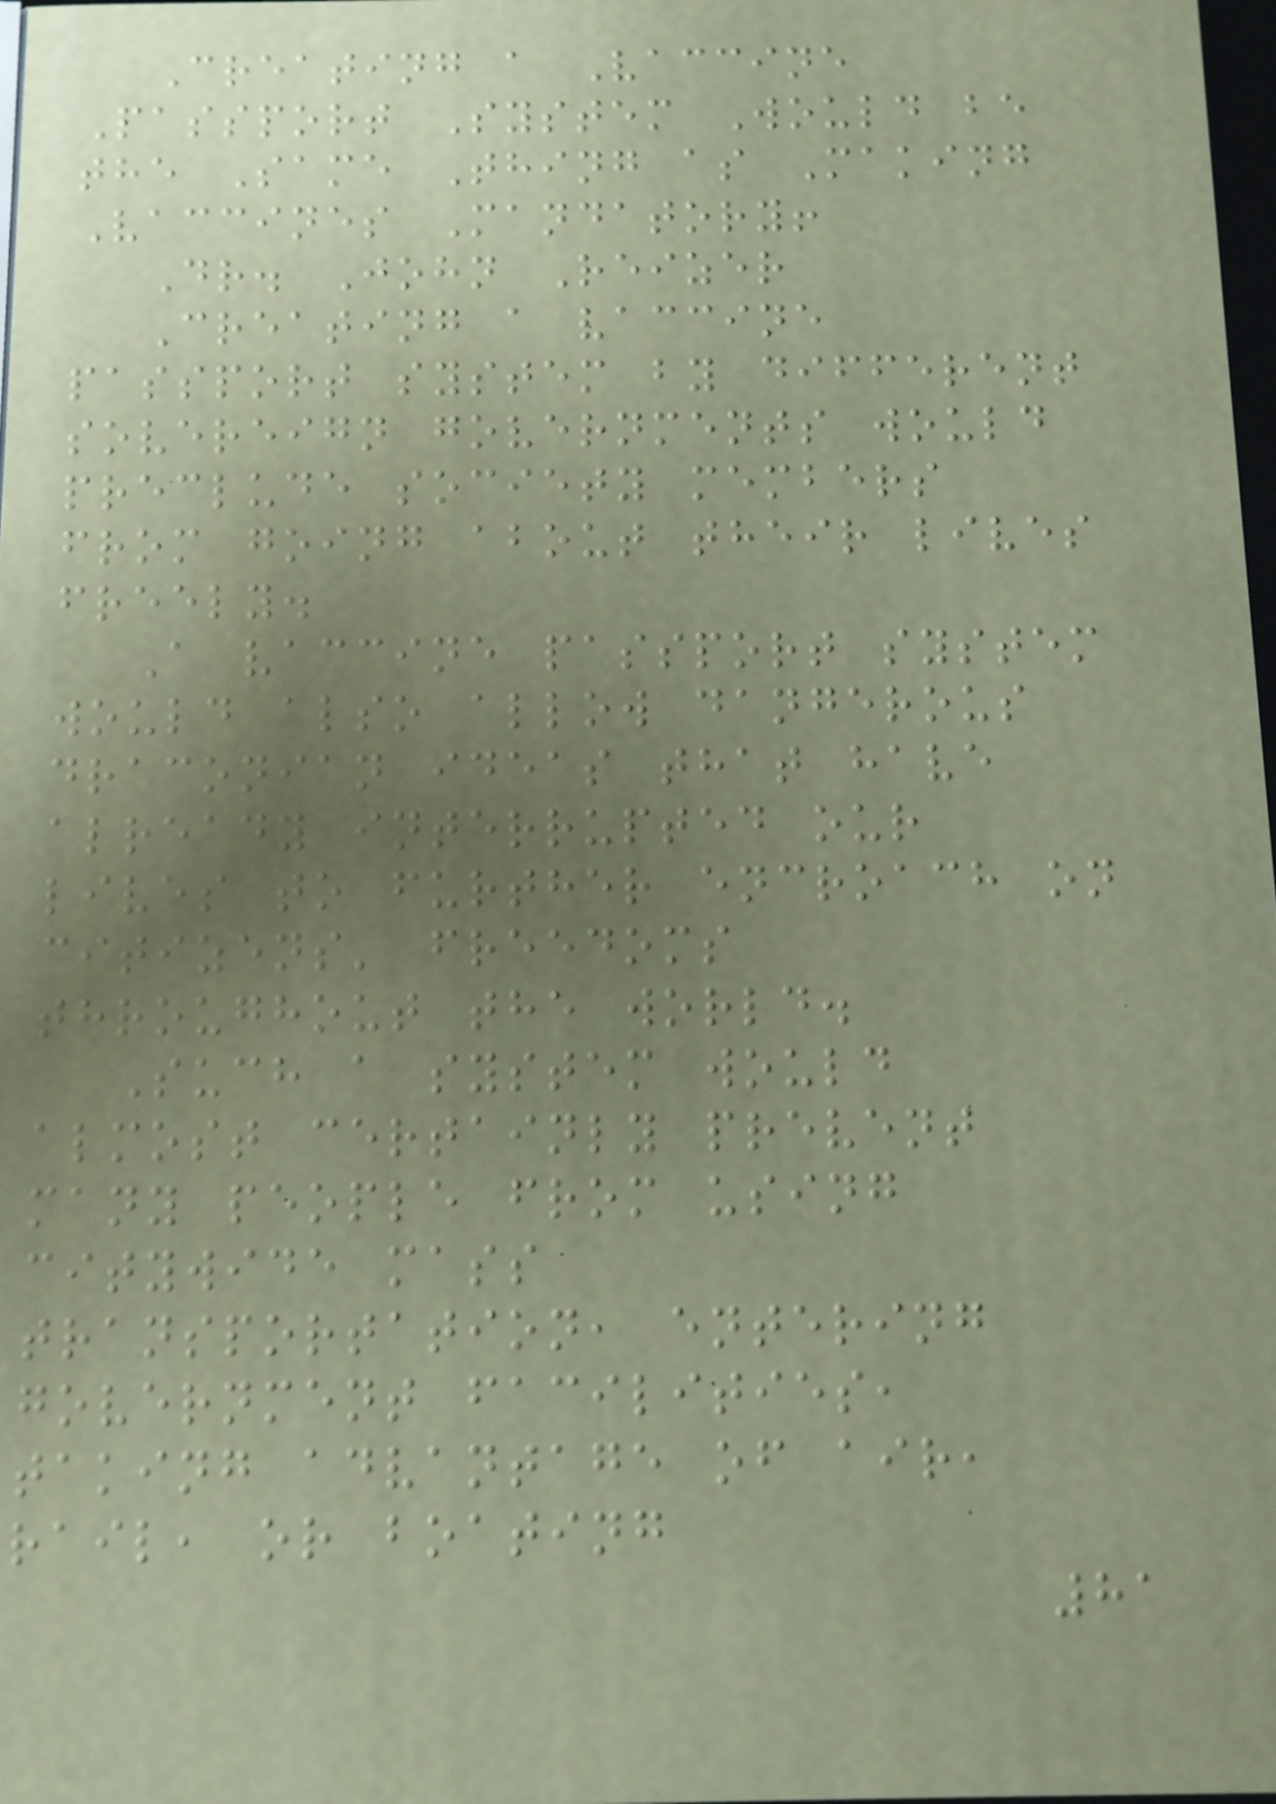Creating a Vaccine
Passport System Would be
the Same Thing as Making
Vaccines Mandatory!
Dr. John Reizer
Creating a vaccine
passport system by different
sovereign governments would
preclude society members
from going about their lives
freely.
A vaccine passport system
would also allow dangerous
draconian ideas that have
already interrupted our
lives to further encroach on
citizens' freedoms
throughout the world.
Such a system would
almost certainly prevent
many people from using
citywide mass
transportation, entering
government facilities,
taking advantage of air,
rail, or boating
81
